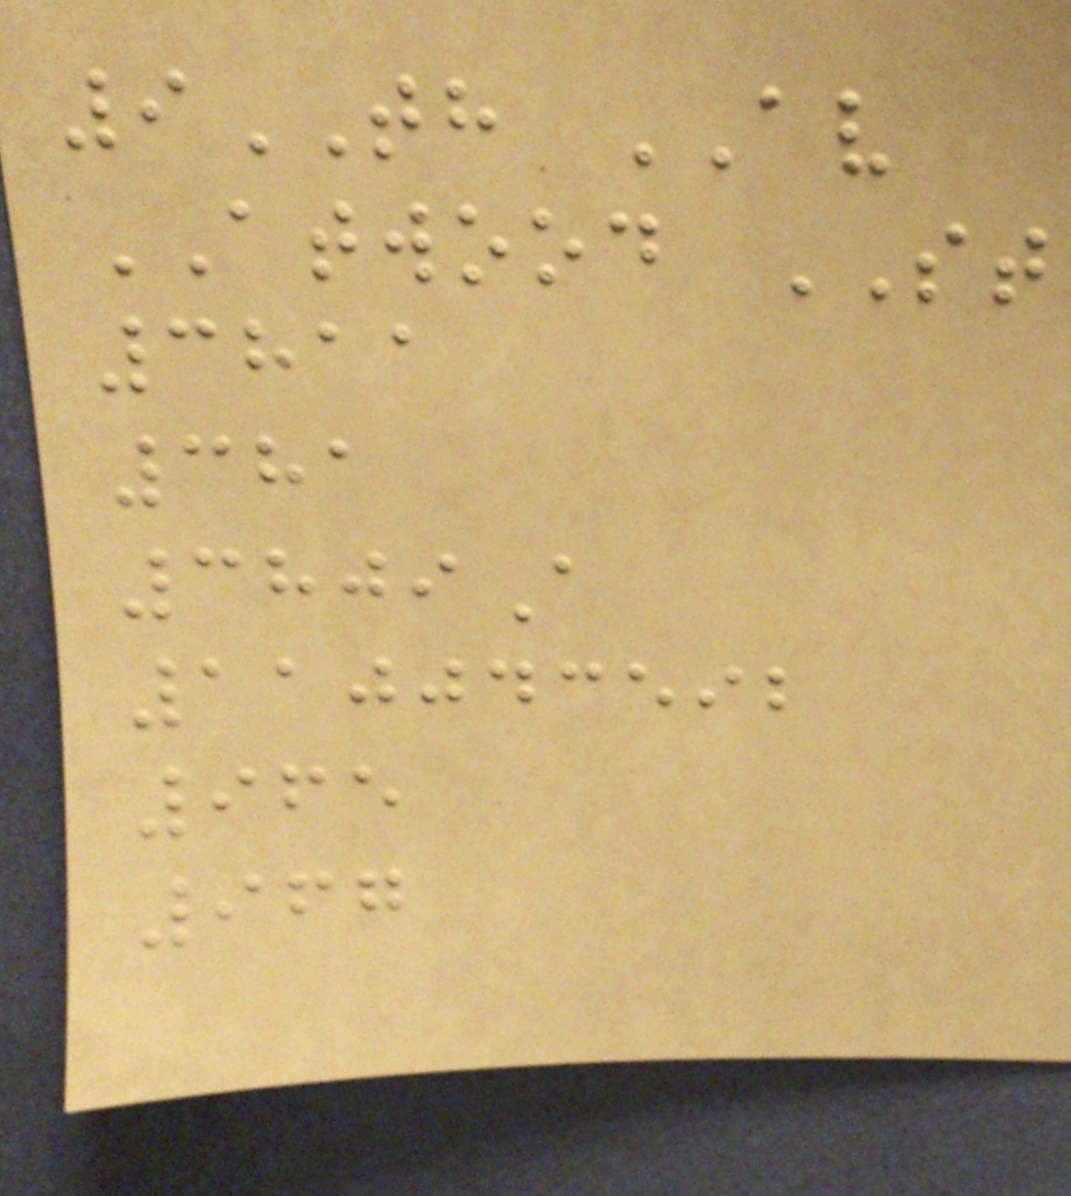9TH AV
ATWOOD ST
3811
381
3809A
110043592
965
967
